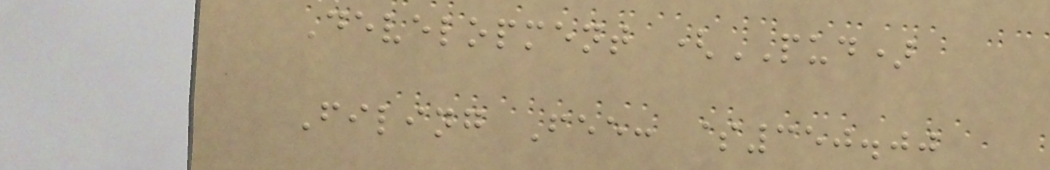Development (PUD)
Filing Fee: $350.00
